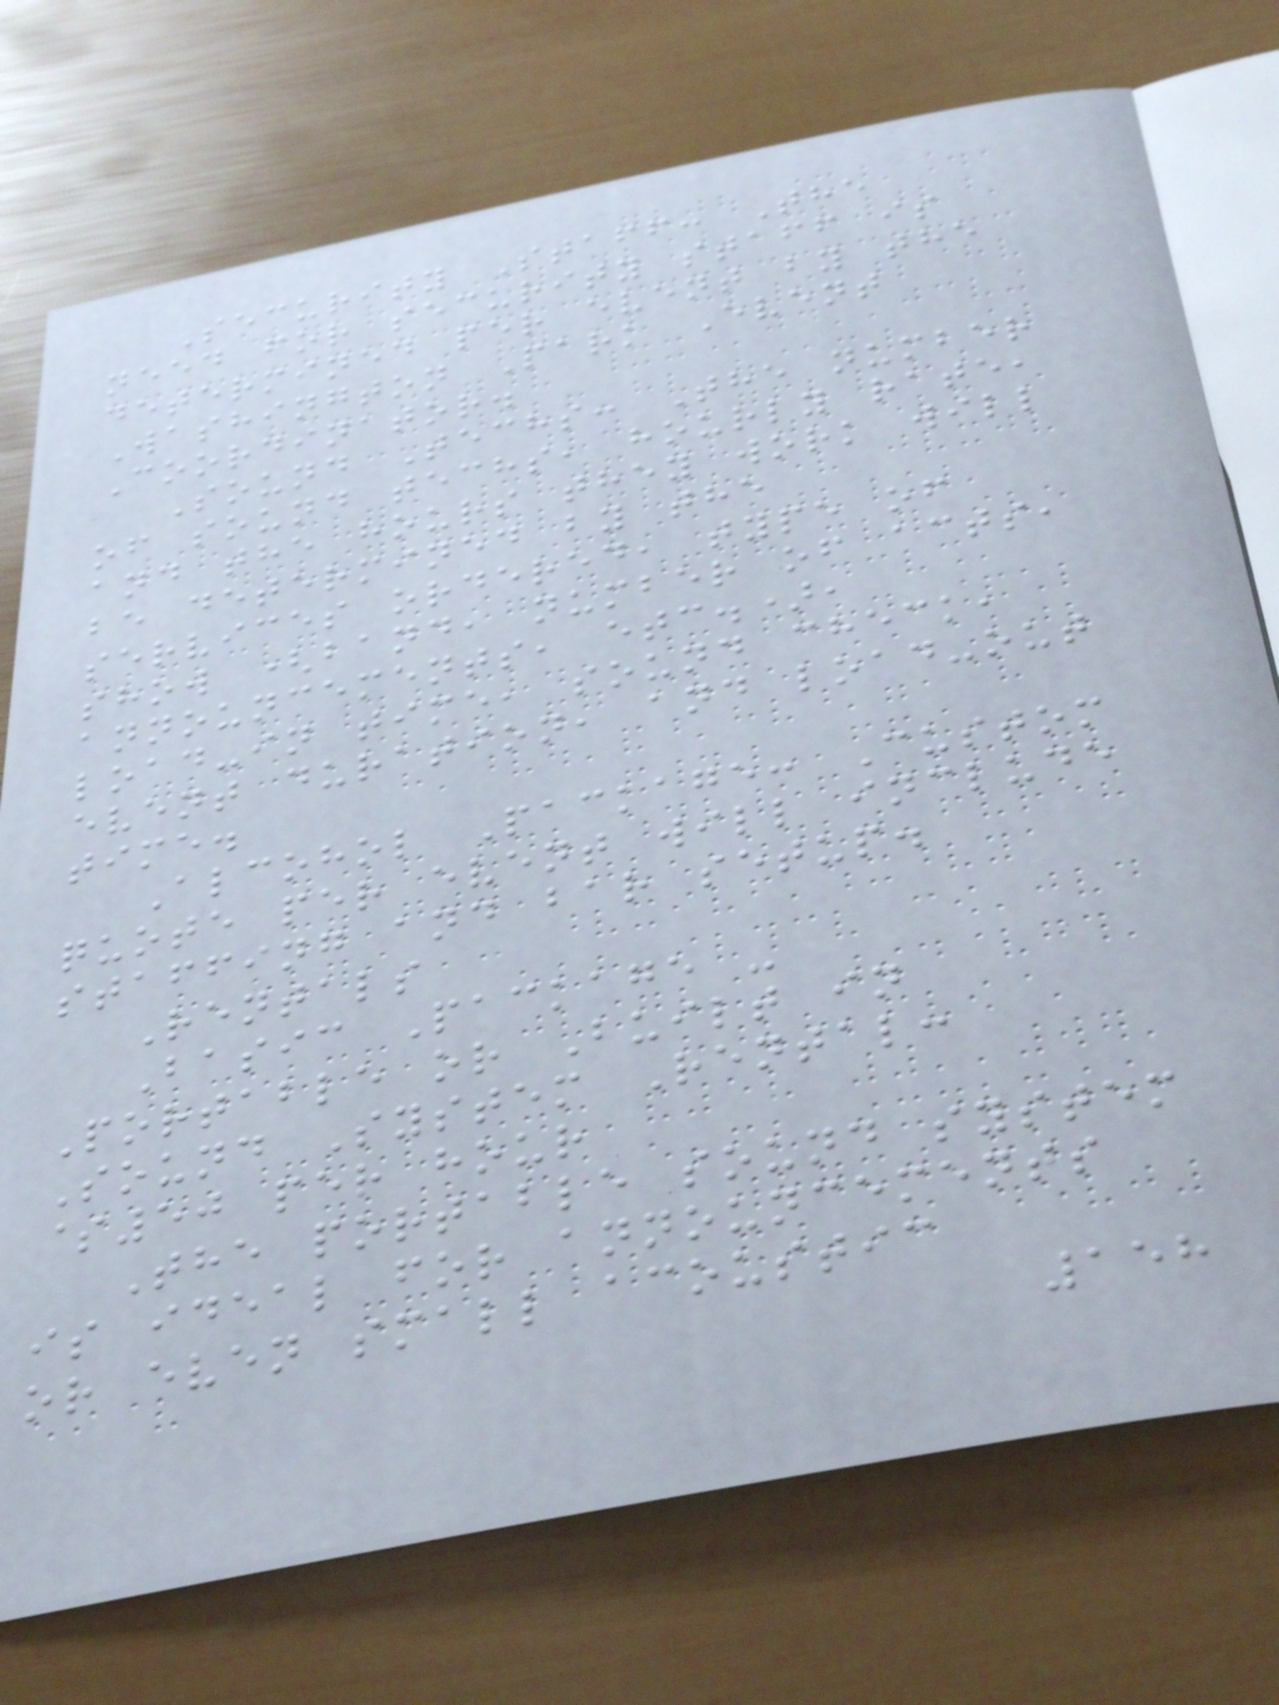Security Staff: The
need for security staff is
determined per event by the
Washington Park Event
Coordinator.
Sound Techs: The number
of sound techs, hourly rate,
and the hours they work will
be determined by the
services ordered, type of
show (band, number of acts,
announcements, etc.),
load-in time, sound check,
event duration, and load-out
time.
Alcohol Package: Custom
quote per event will include
staffing and bar setup.
Rentals
Basic Package -
Portable or Built in
Sound System Rental:
$50 per hour
The portable sound system
is ideal for announcements
or even small acoustic
158
